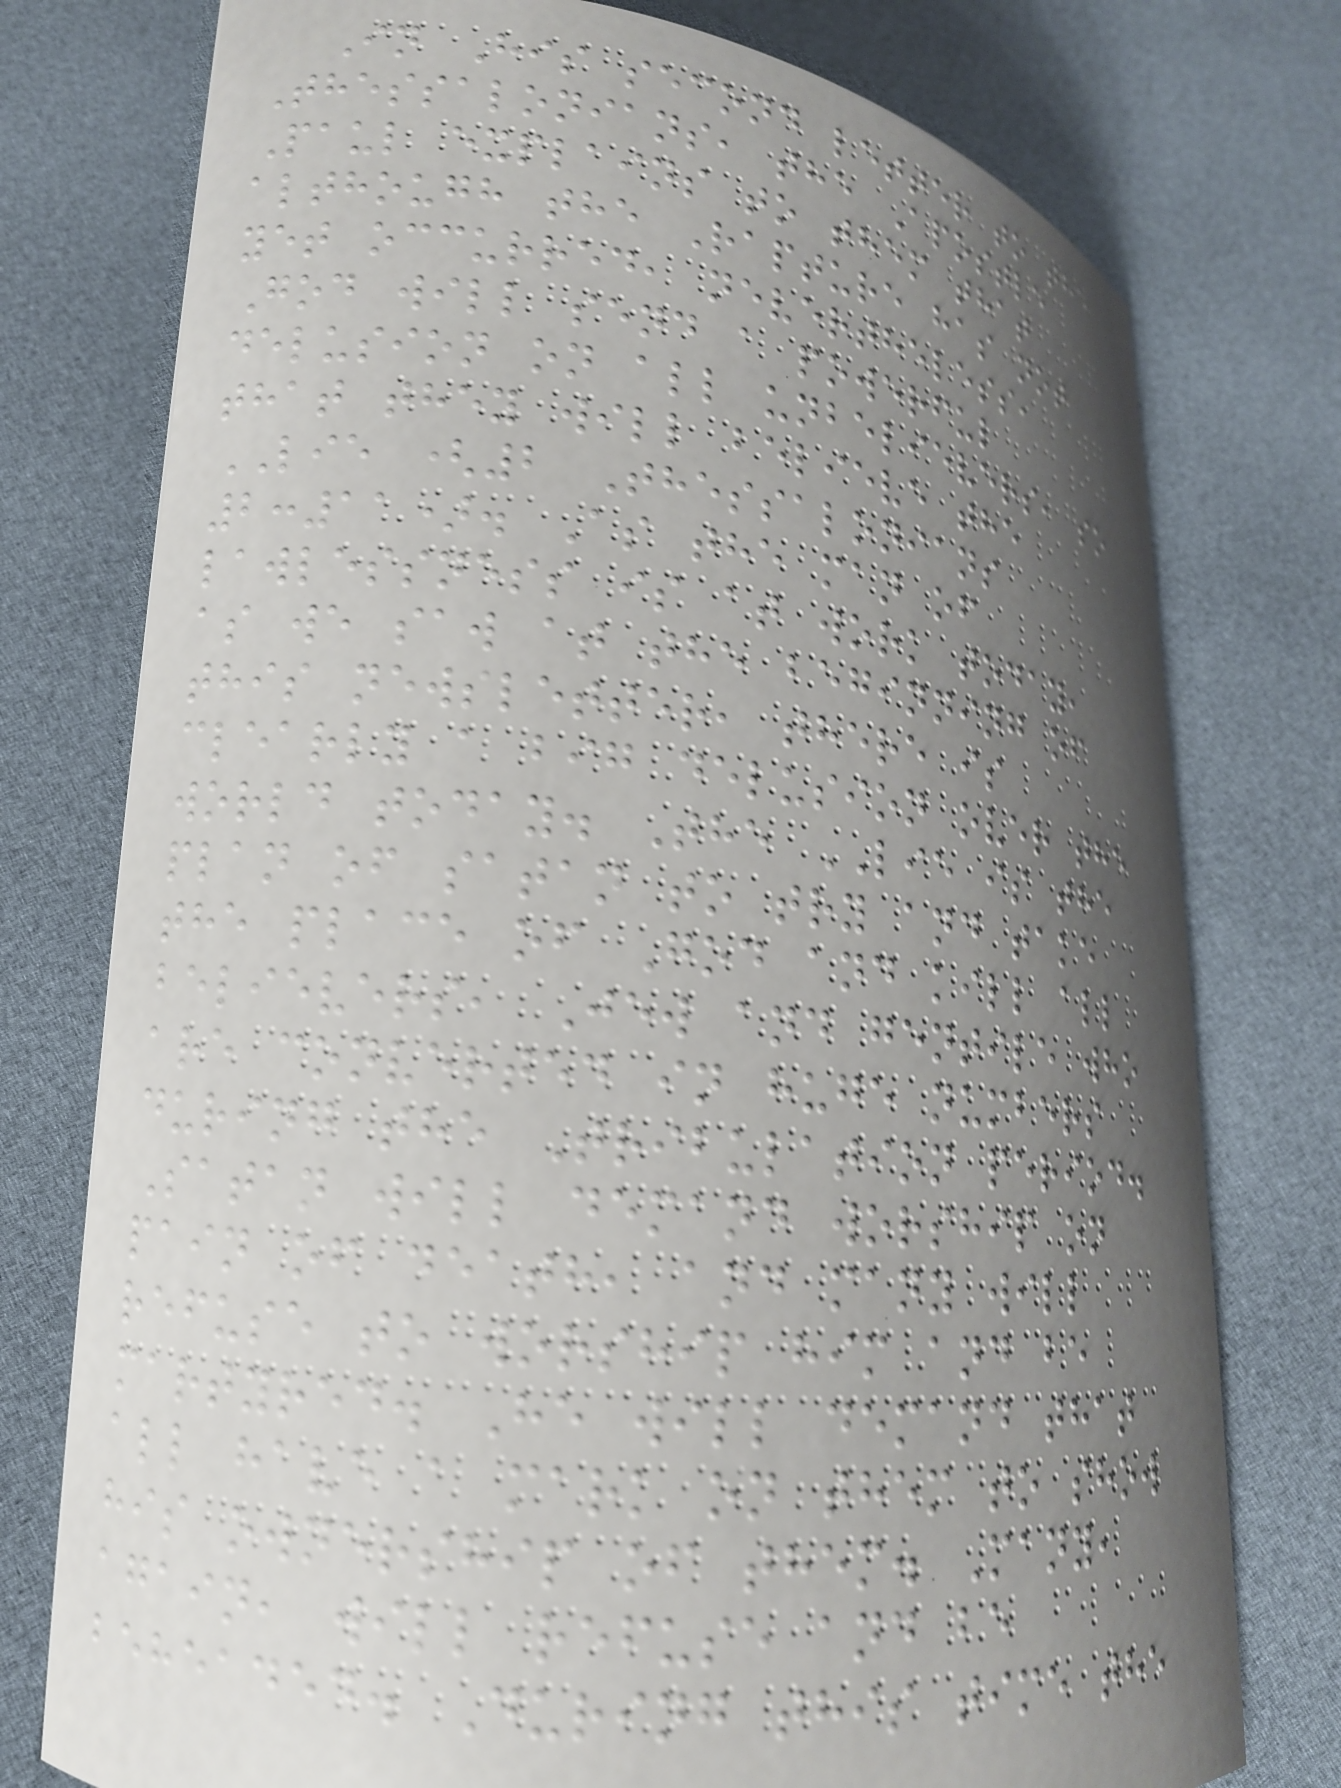In His second letter to the
Thessalonians, the Apostle
Paul explains to them that
although the Rapture has not
yet occurred, nevertheless,
God will send a powerful
delusion on all unbelievers, so
that they will believe the
LIE (2 Thessalonians
2:11). As the man of
lawlessness is at work today,
as we saw at the beginning of
this newsletter, there is
clearly a big delusion over the
world today. The LIE is the
plan of satan to try and take
the place of God and kill all
believers, Jew and gentile who
are converted in huge numbers
during the Tribulation period.
Satan will demand worship on
pain of death, and many will
refuse to worship him and be
martyred. He will demand that
all have a mark on them to show
his ownership of them. Many,
again, will refuse and be
beheaded. During this time the
